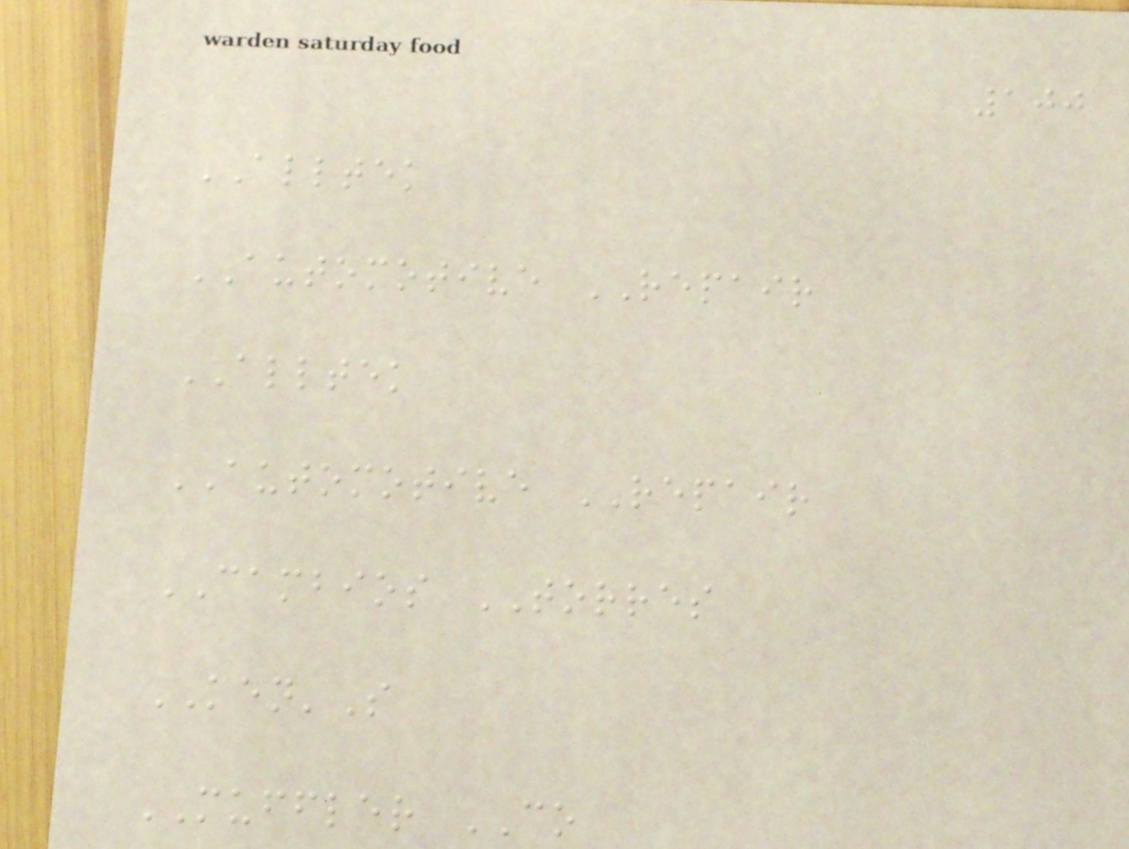100
ALLTEK
AUTOMOTIVE REPAIR
ALLTEK
AUTOMOTIVE REPAIR
CAMBIOS TORRES
KEN'S
MUFFLER CO
